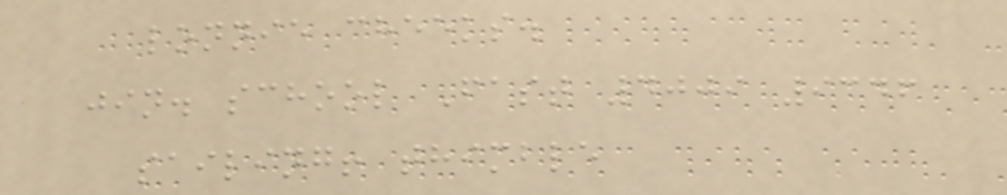lonnie cheeks.
jin. school Fast 4009 9346
sailing! thimble
